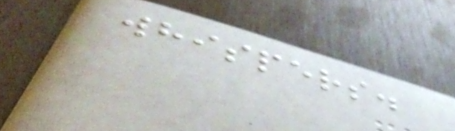whispers.
